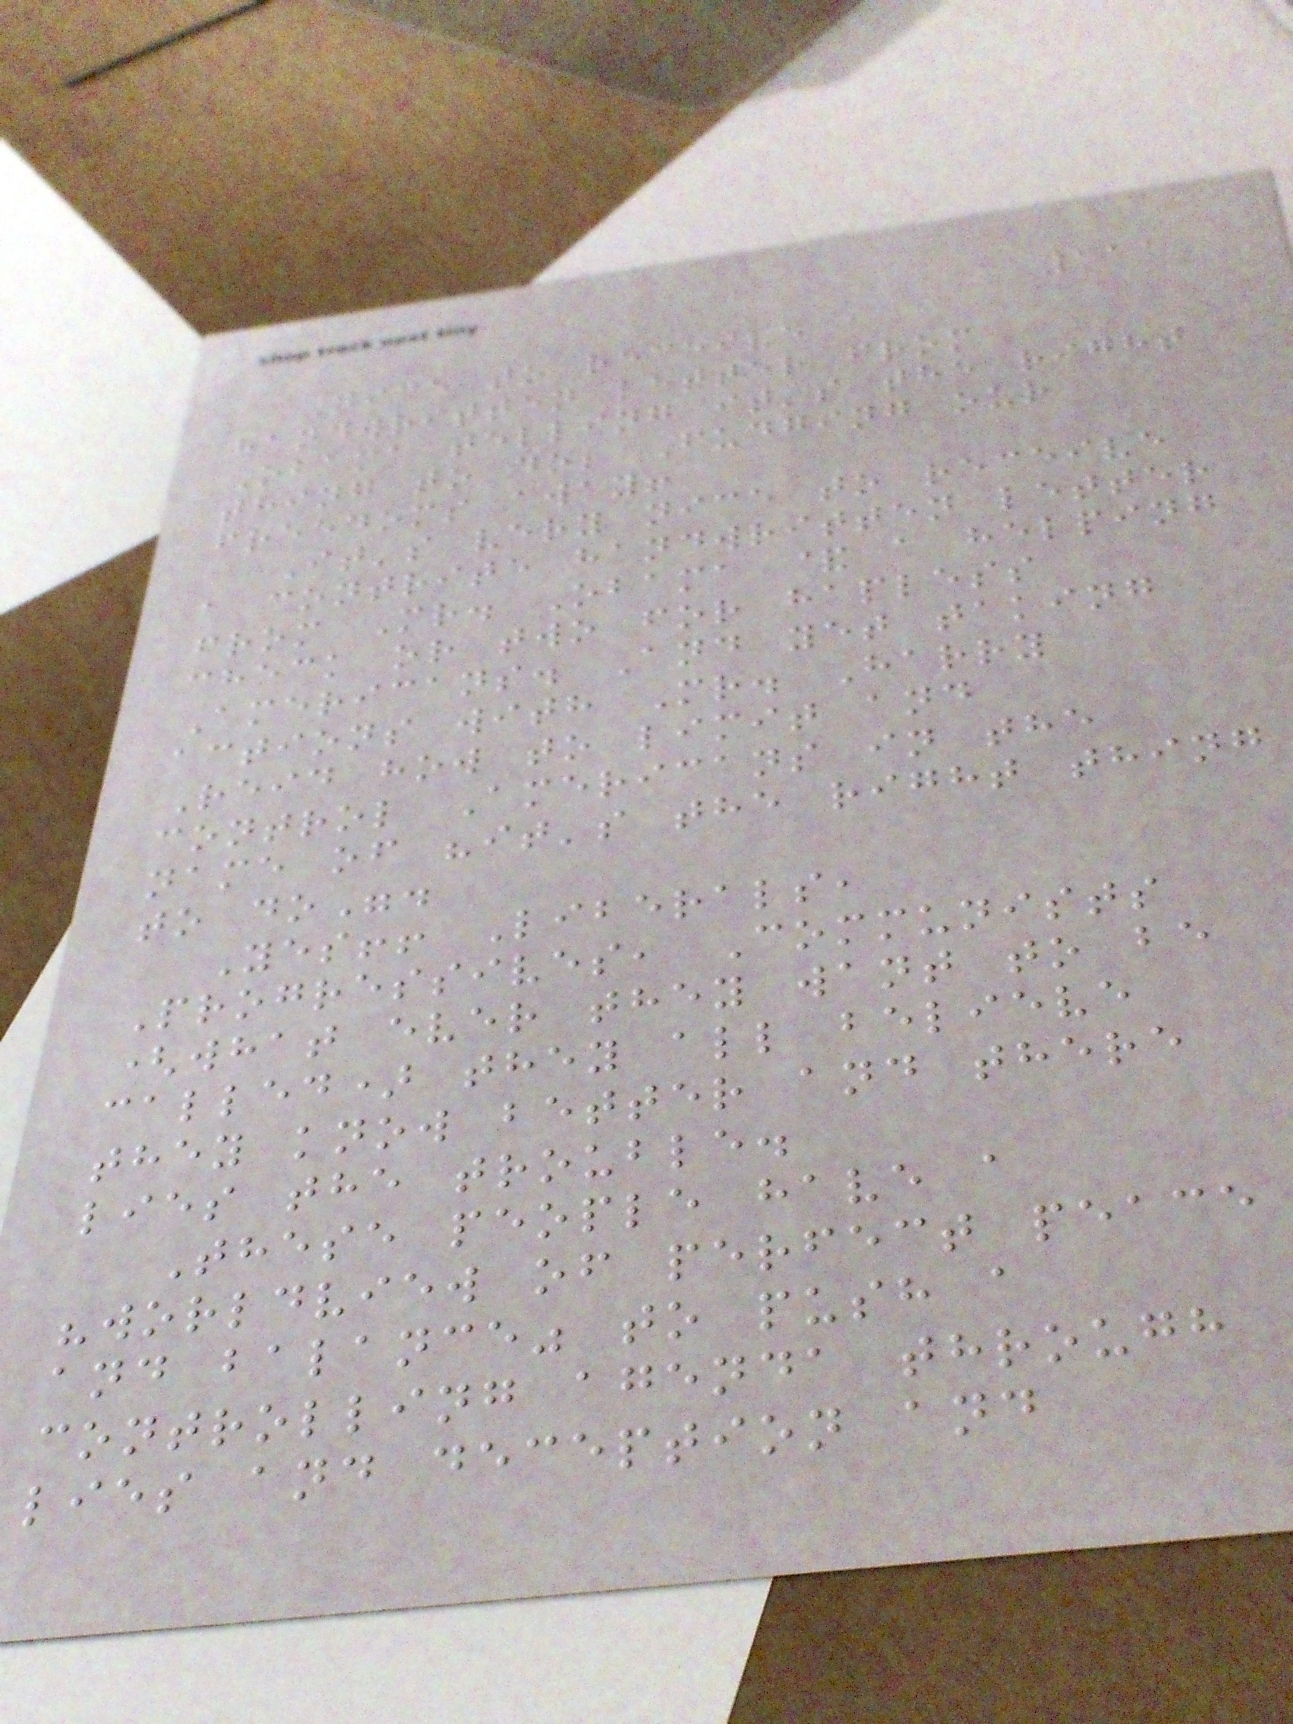111
Nice to receive a
handwritten letter from
Obama telling it's the right
thing to do; Fudging our
freedoms away!
It's very nice to receive
a contrite handwritten letter
from Mr. Obama & a helping
check or two for hapless
Americans. And yet taking
actions with Mr. Harry
Reid how to limit and
control Americans in the
name of "it's the right thing
to do".
Yes!! Liberals,
Progressives, Communists
(what ever they want to be
called) they all believe
they know better and there
lies the trouble.
These people have a
"worldview of perfect peace
and balance" to push a
controlling agenda through
lies and deception and
